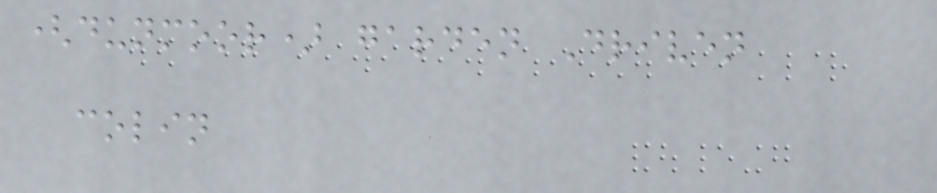(dunmoor) garden Driven
colin
